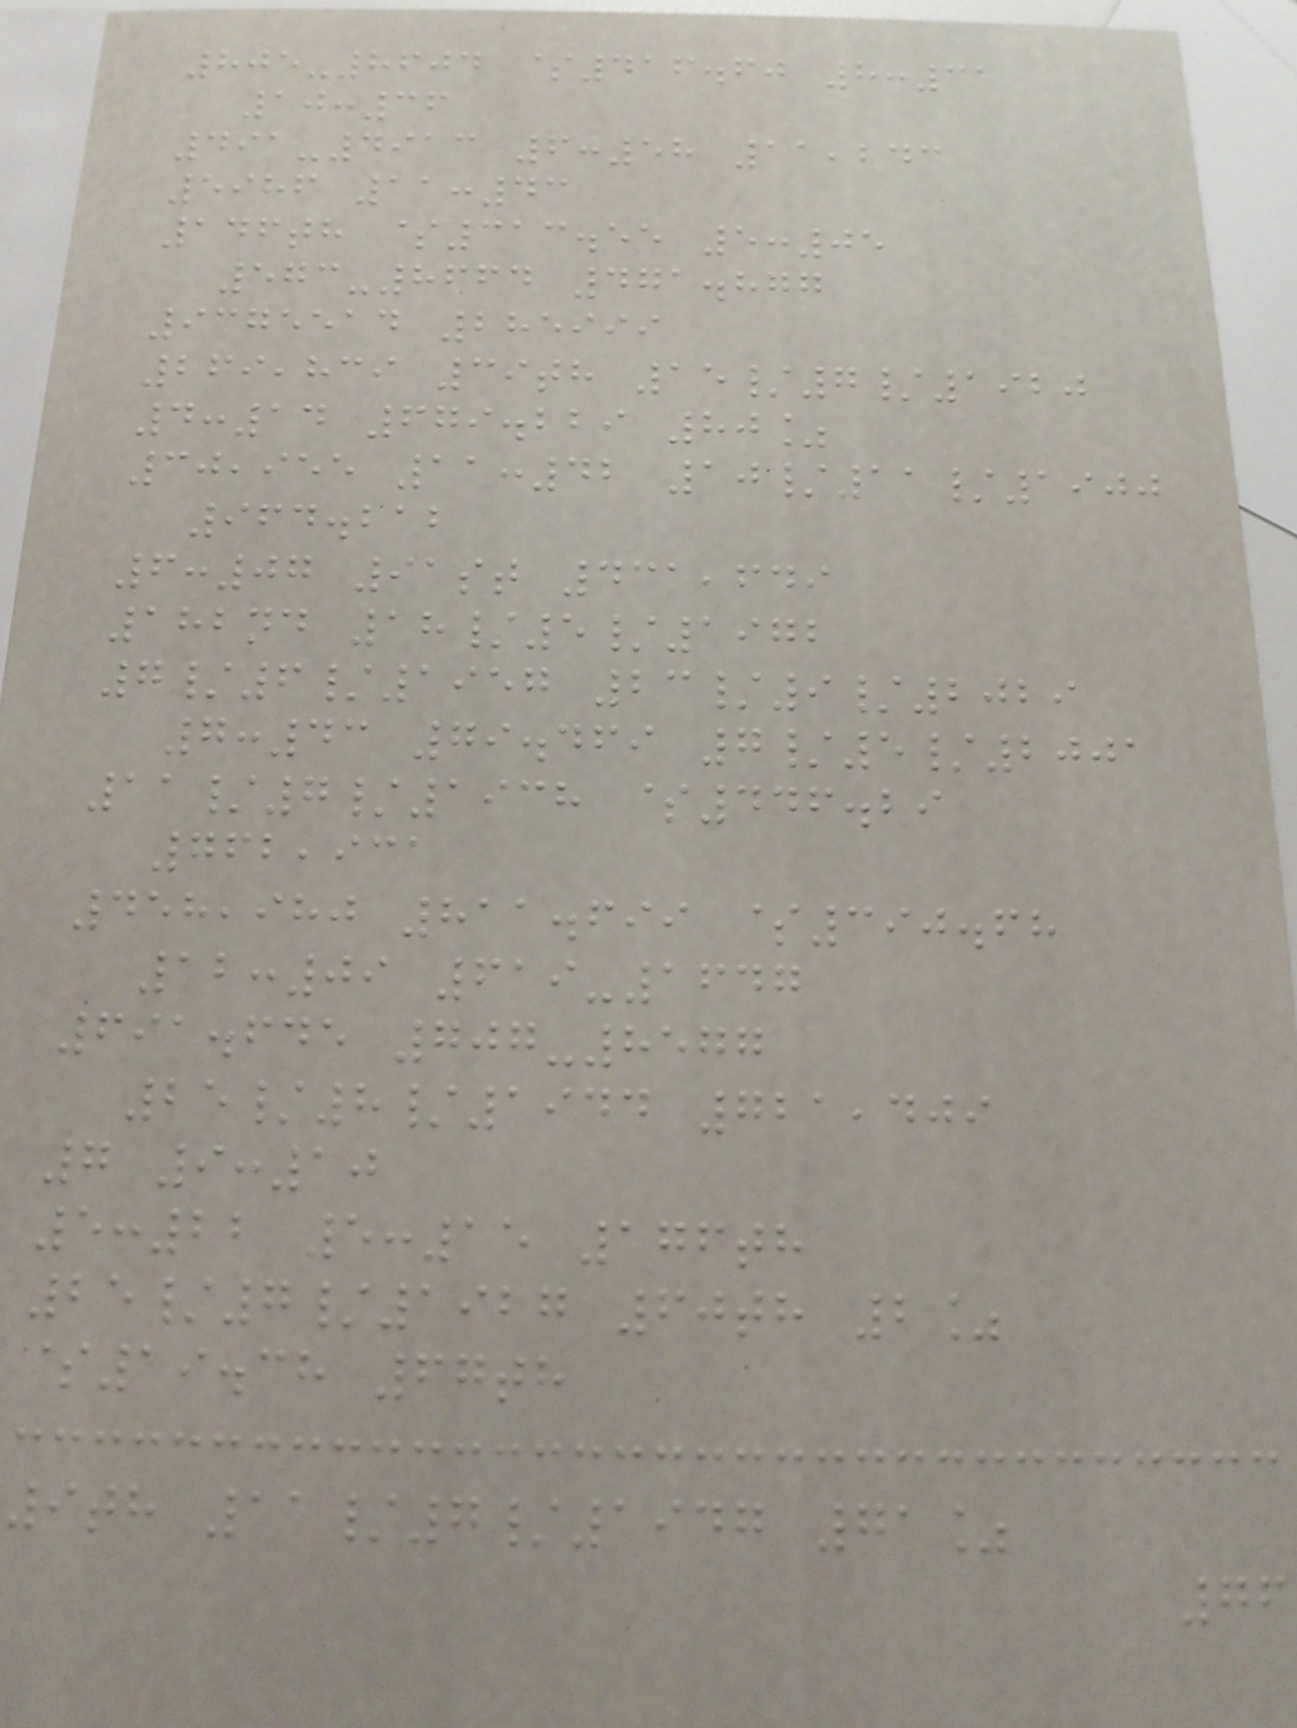805-8604 $416.60 8:31
10:36
491-4913 6:58 11,243
5986 11:43
146th $313.55 5:05
573-8664 471.877
9375514 285999
269,839 39th 15/7/1920
4:14 679.229 80%
30,955 11:42 10/11/1900
964.212
6:07 91st 431,649
182nd 18/5/1972
7/6/1957 23/9/2029
7:43 79.469 7/5/2001
11/7/1938 $446.29
762,931
458,980 811.699 $390.68
12:09 619-1647
691.645 707-8577
25/8/1944 721,409
7 9:10
5:22 5:15 176th
25/7/1927 60th 2%
$19.38 67th
9th 11/7/1947 71%
76
